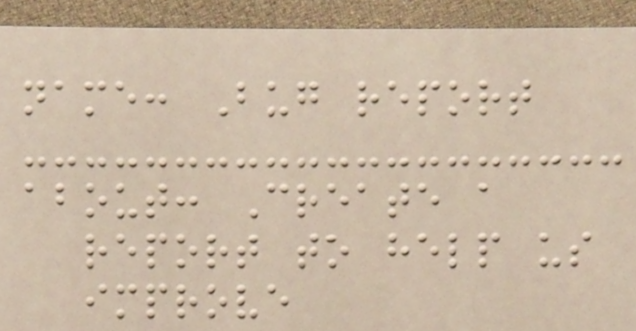name: Bug report
about: Create a
report to help us
improve
